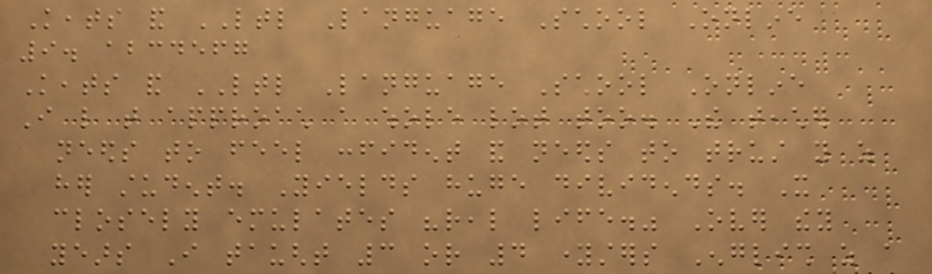Keats and LTL Language School Online
9. abcdefg
Keats and LTL Language School Online
I like that approach a whole lot too. The teacher
needs to feel confident and needs to trust you as
her student. Yields huge dividends. It
closely emulates "real life." Over they
years I taught 3 or 4 youngsters English as a
